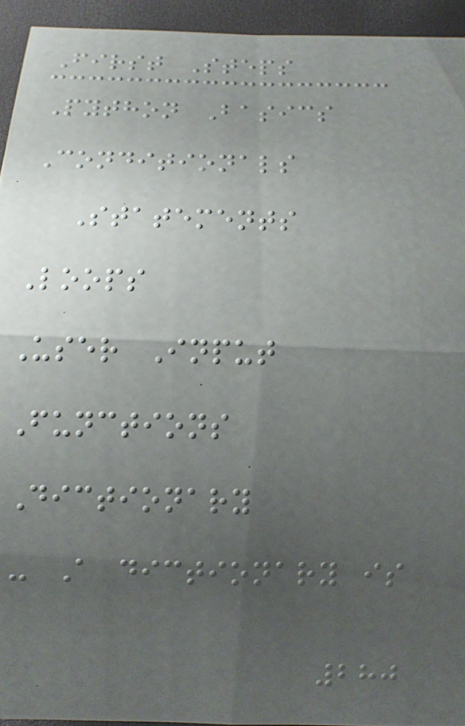First Steps
Python Basics
Conditionals
Statements
Loops
User Input
Functions
Dictionary
- A dictionary is
280
